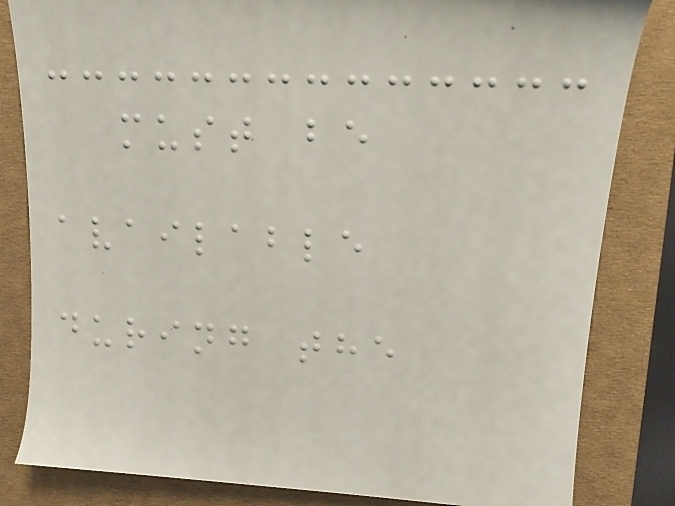must be
available
during the
